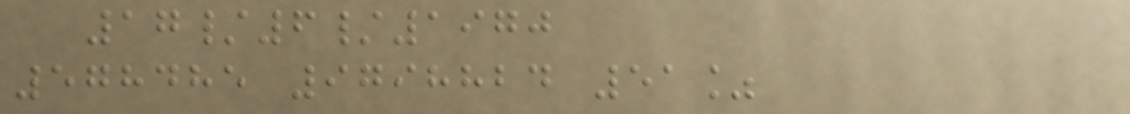17/6/1970
578485 9798824 51%
